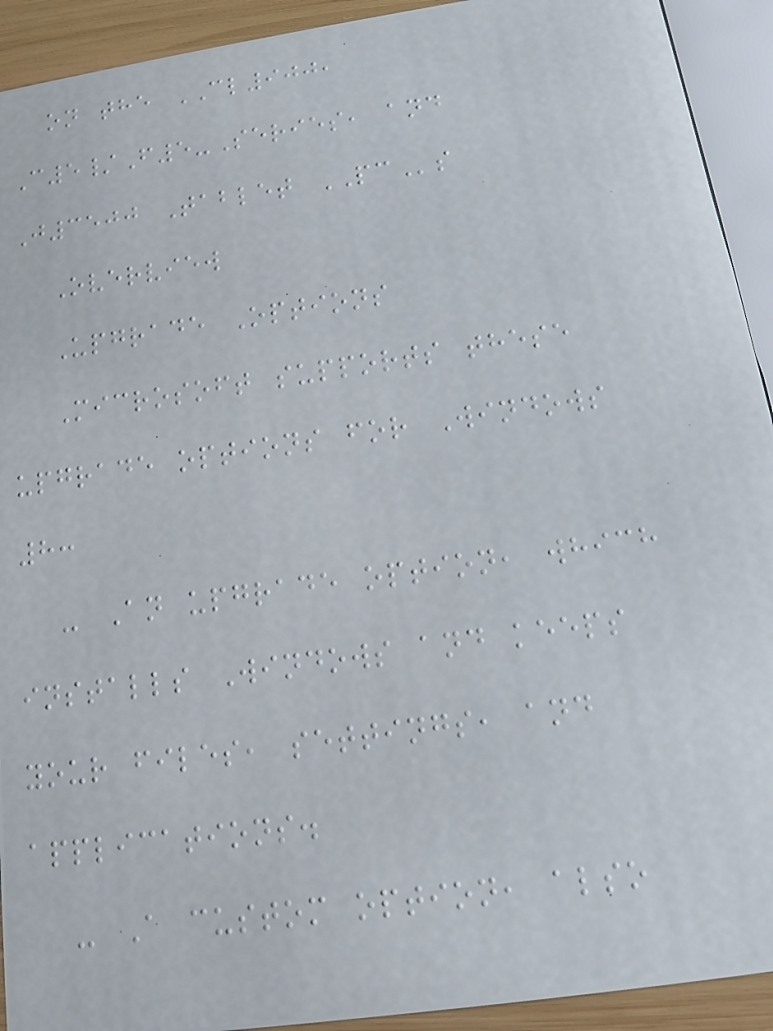on the CL900,
C5/F5-Series, and
J3500 Tablet PCs
Overview
Upgrade Options
Microsoft supports these
upgrade options for Windows
8:
- An upgrade option, which
installs Windows and keeps
your files, settings, and
applications.
- A custom option, also
